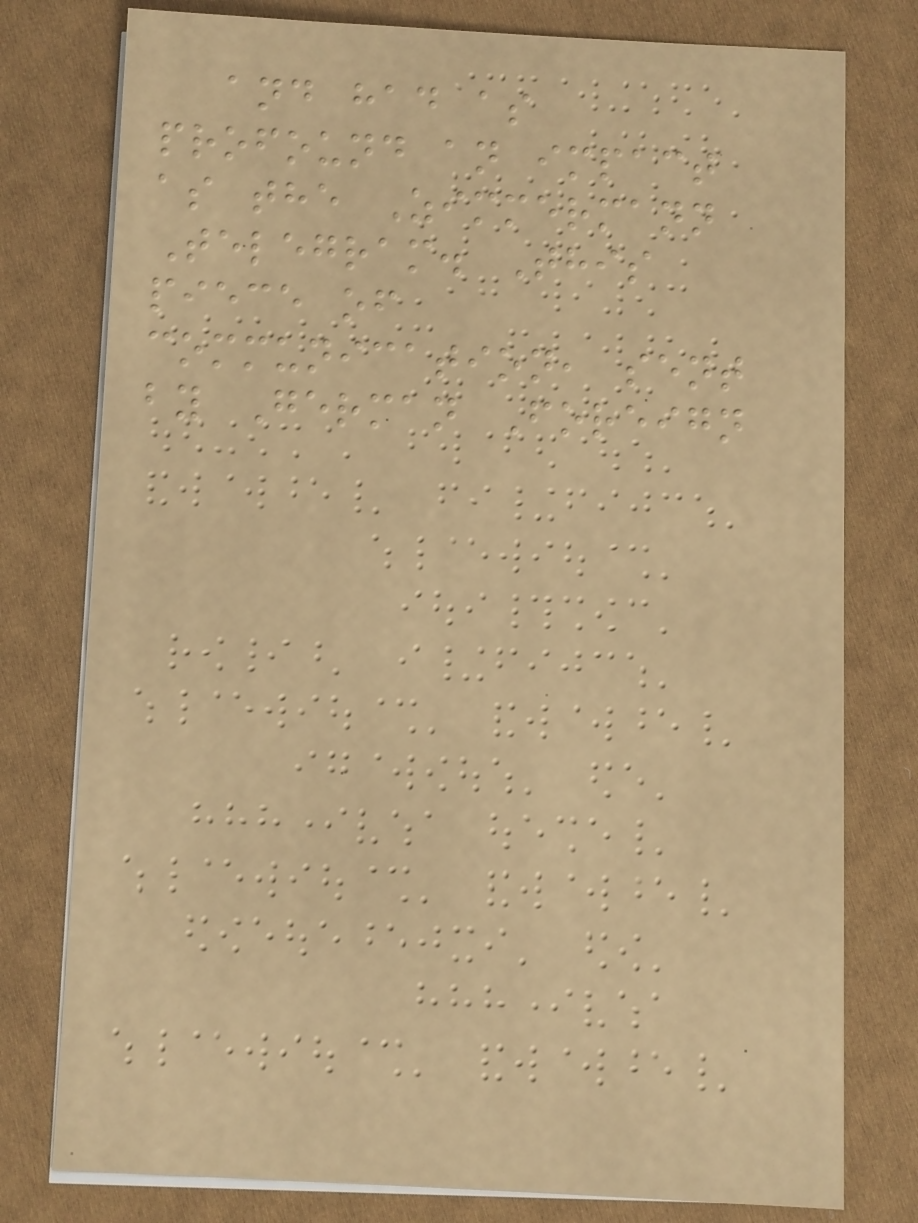and had as
profound an impact
as the Zimmermann
Telegram. This
piece of
communication, sent
by German Foreign
